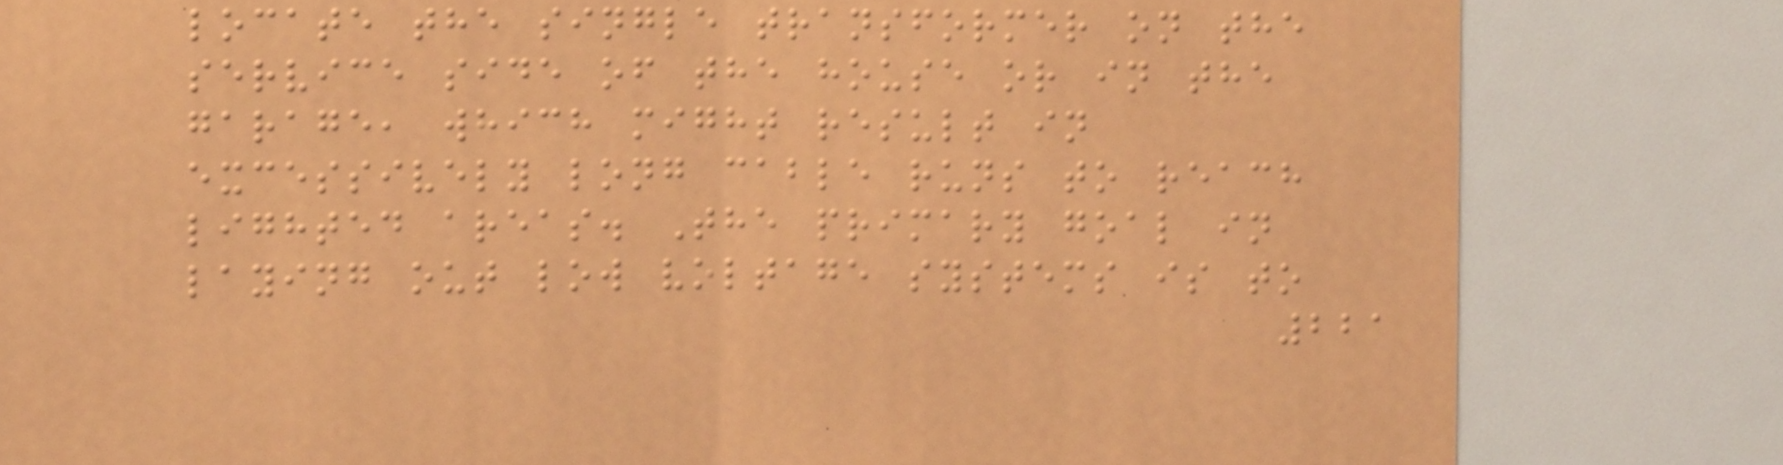locate the single transformer on the
service side of the house or in the
garage, which might result in
excessively long cable runs to reach
lighted areas. The primary goal in
laying out low voltage systems is to
221
